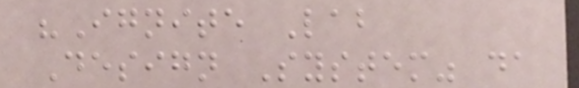"Ignite Lab
Design System" da
